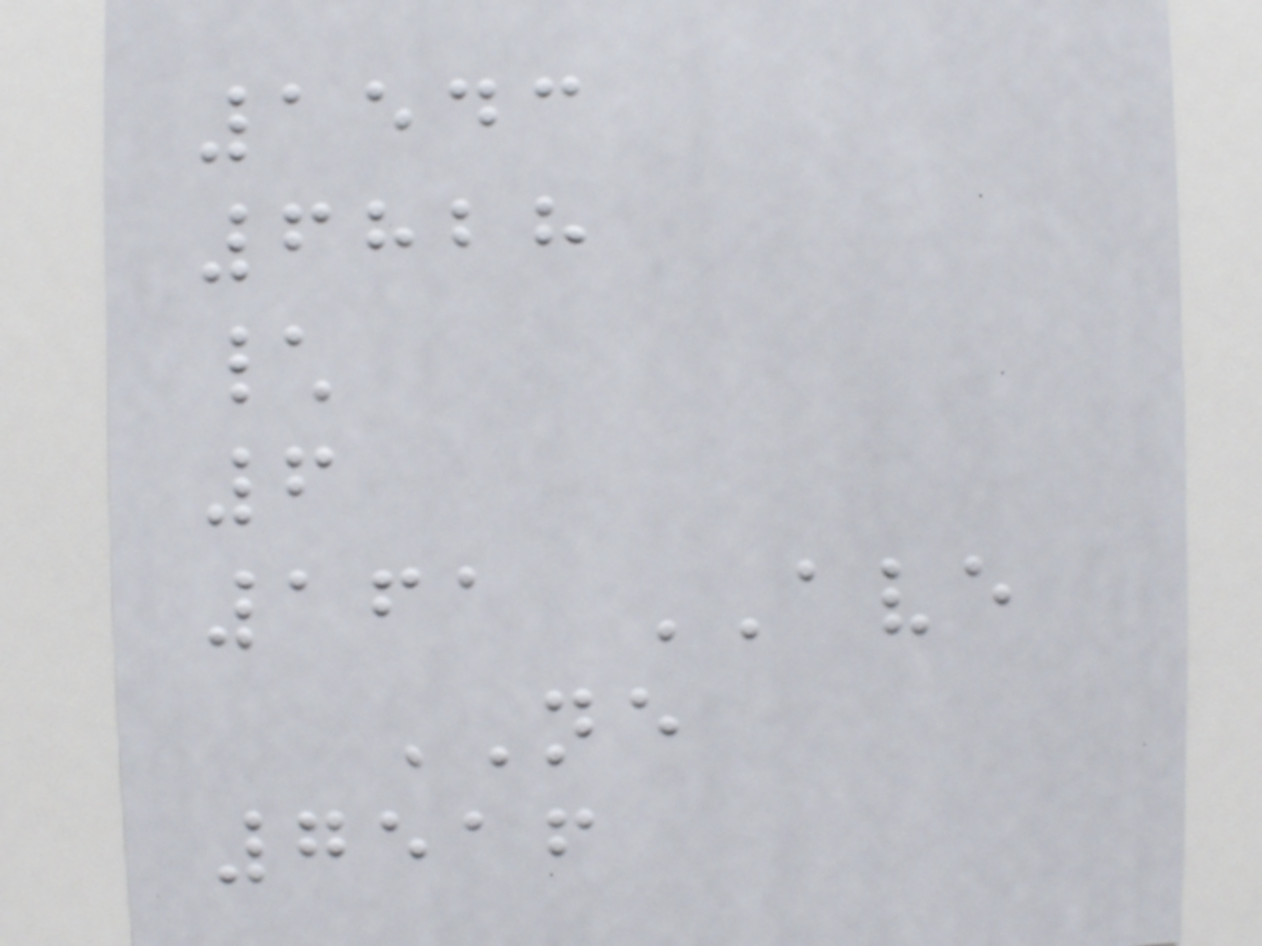1543
6828
\
6
161 AVE
NE
7516
